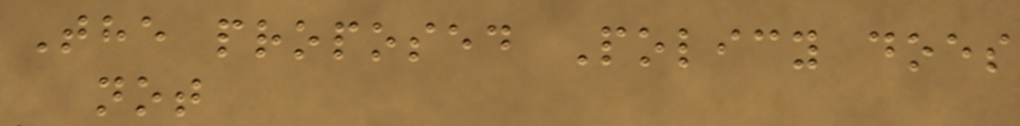The proposed Policy does
not
